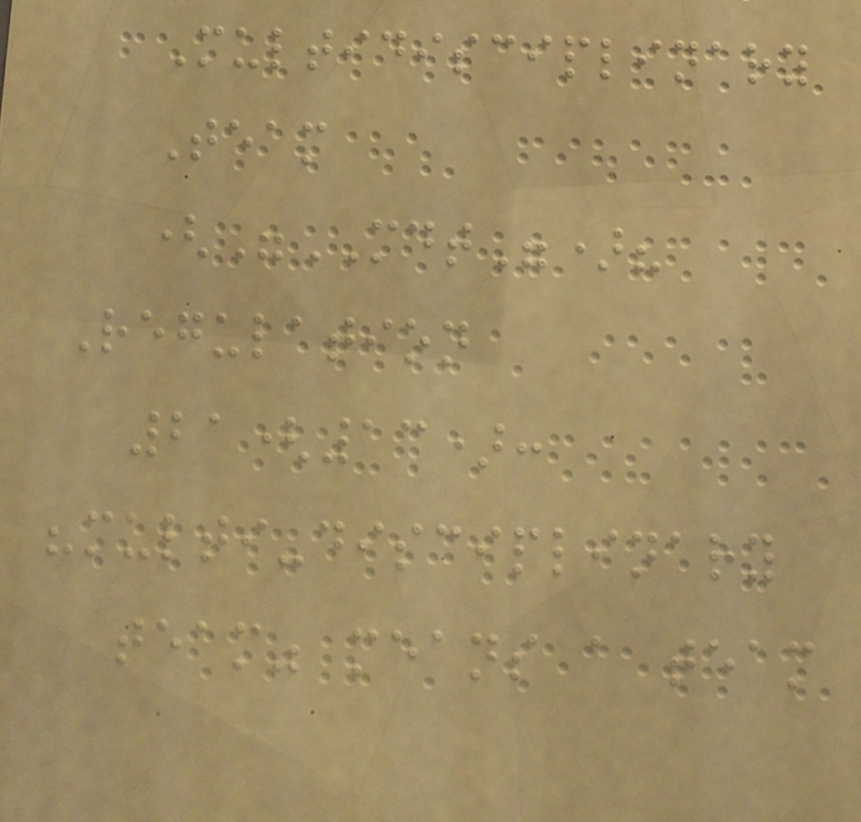Multidisciplinary
Team
("MDT")?
Regulation
21(13):
"multi-disciplinary
team" means a team
